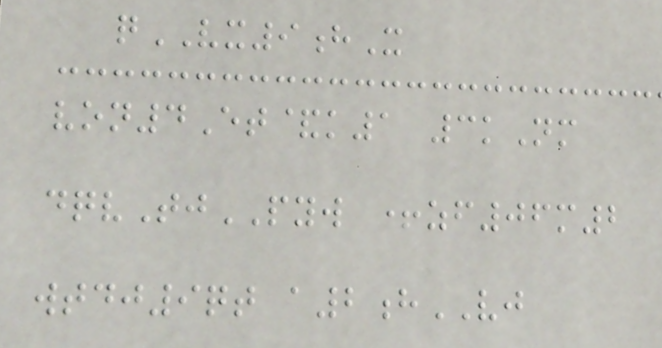qVX9hX
von4Et&k1 3kNm
dqvTjPYW +zf06m2
wtdj9qt a2hVJ
